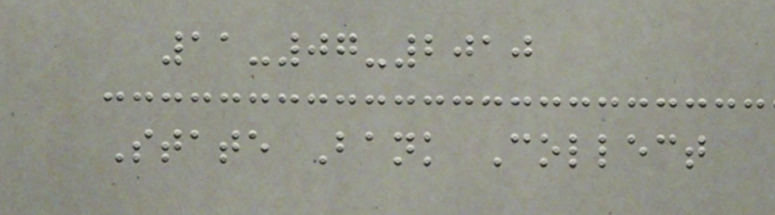11-07-2010
State Bank Collect
